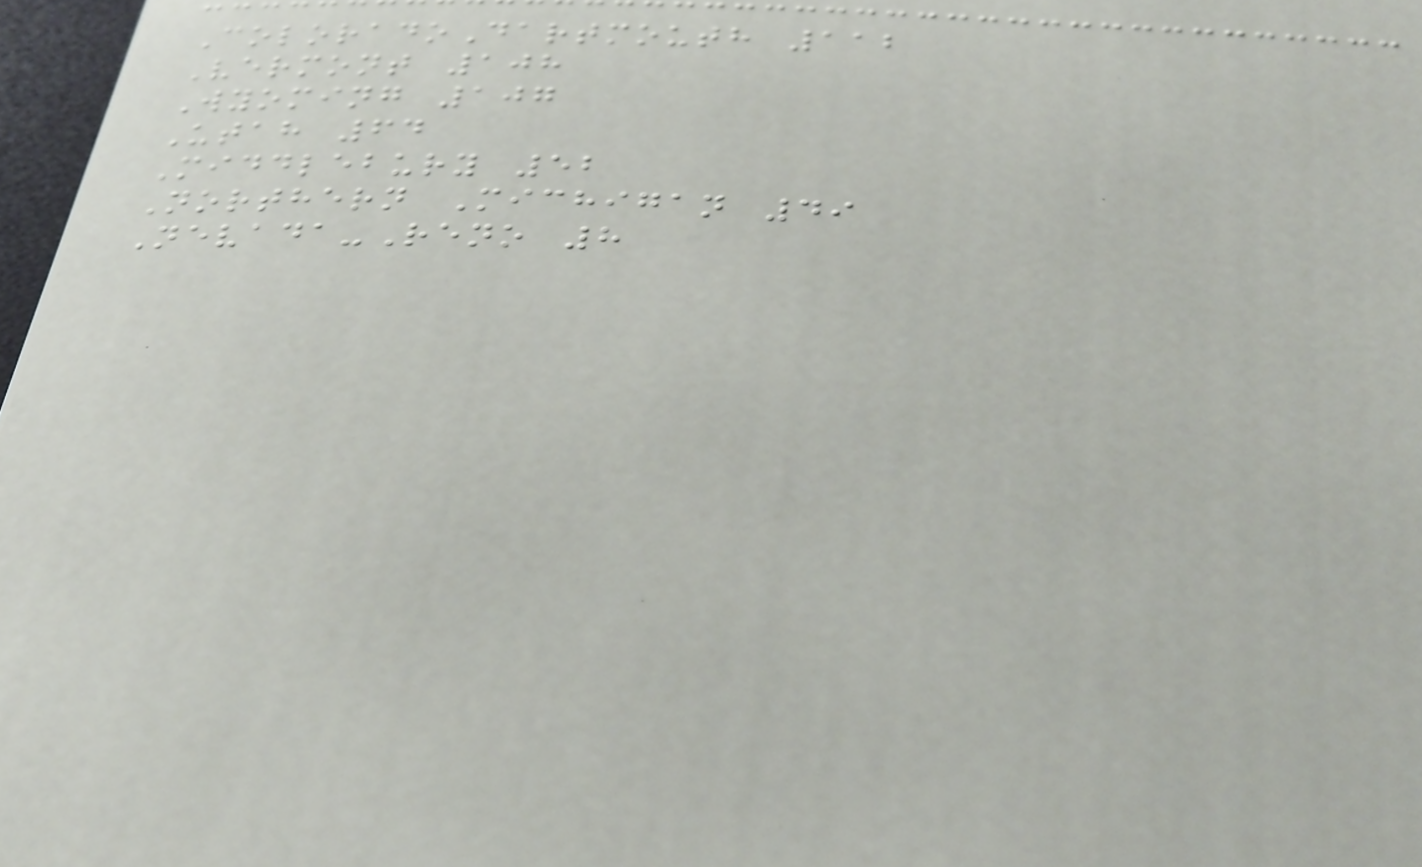ColoradoDartmouth 112
Vermont 108
Wyoming 107
Utah 64
Middlebury 52
Northern Michigan 49
Nevada-Reno 8
